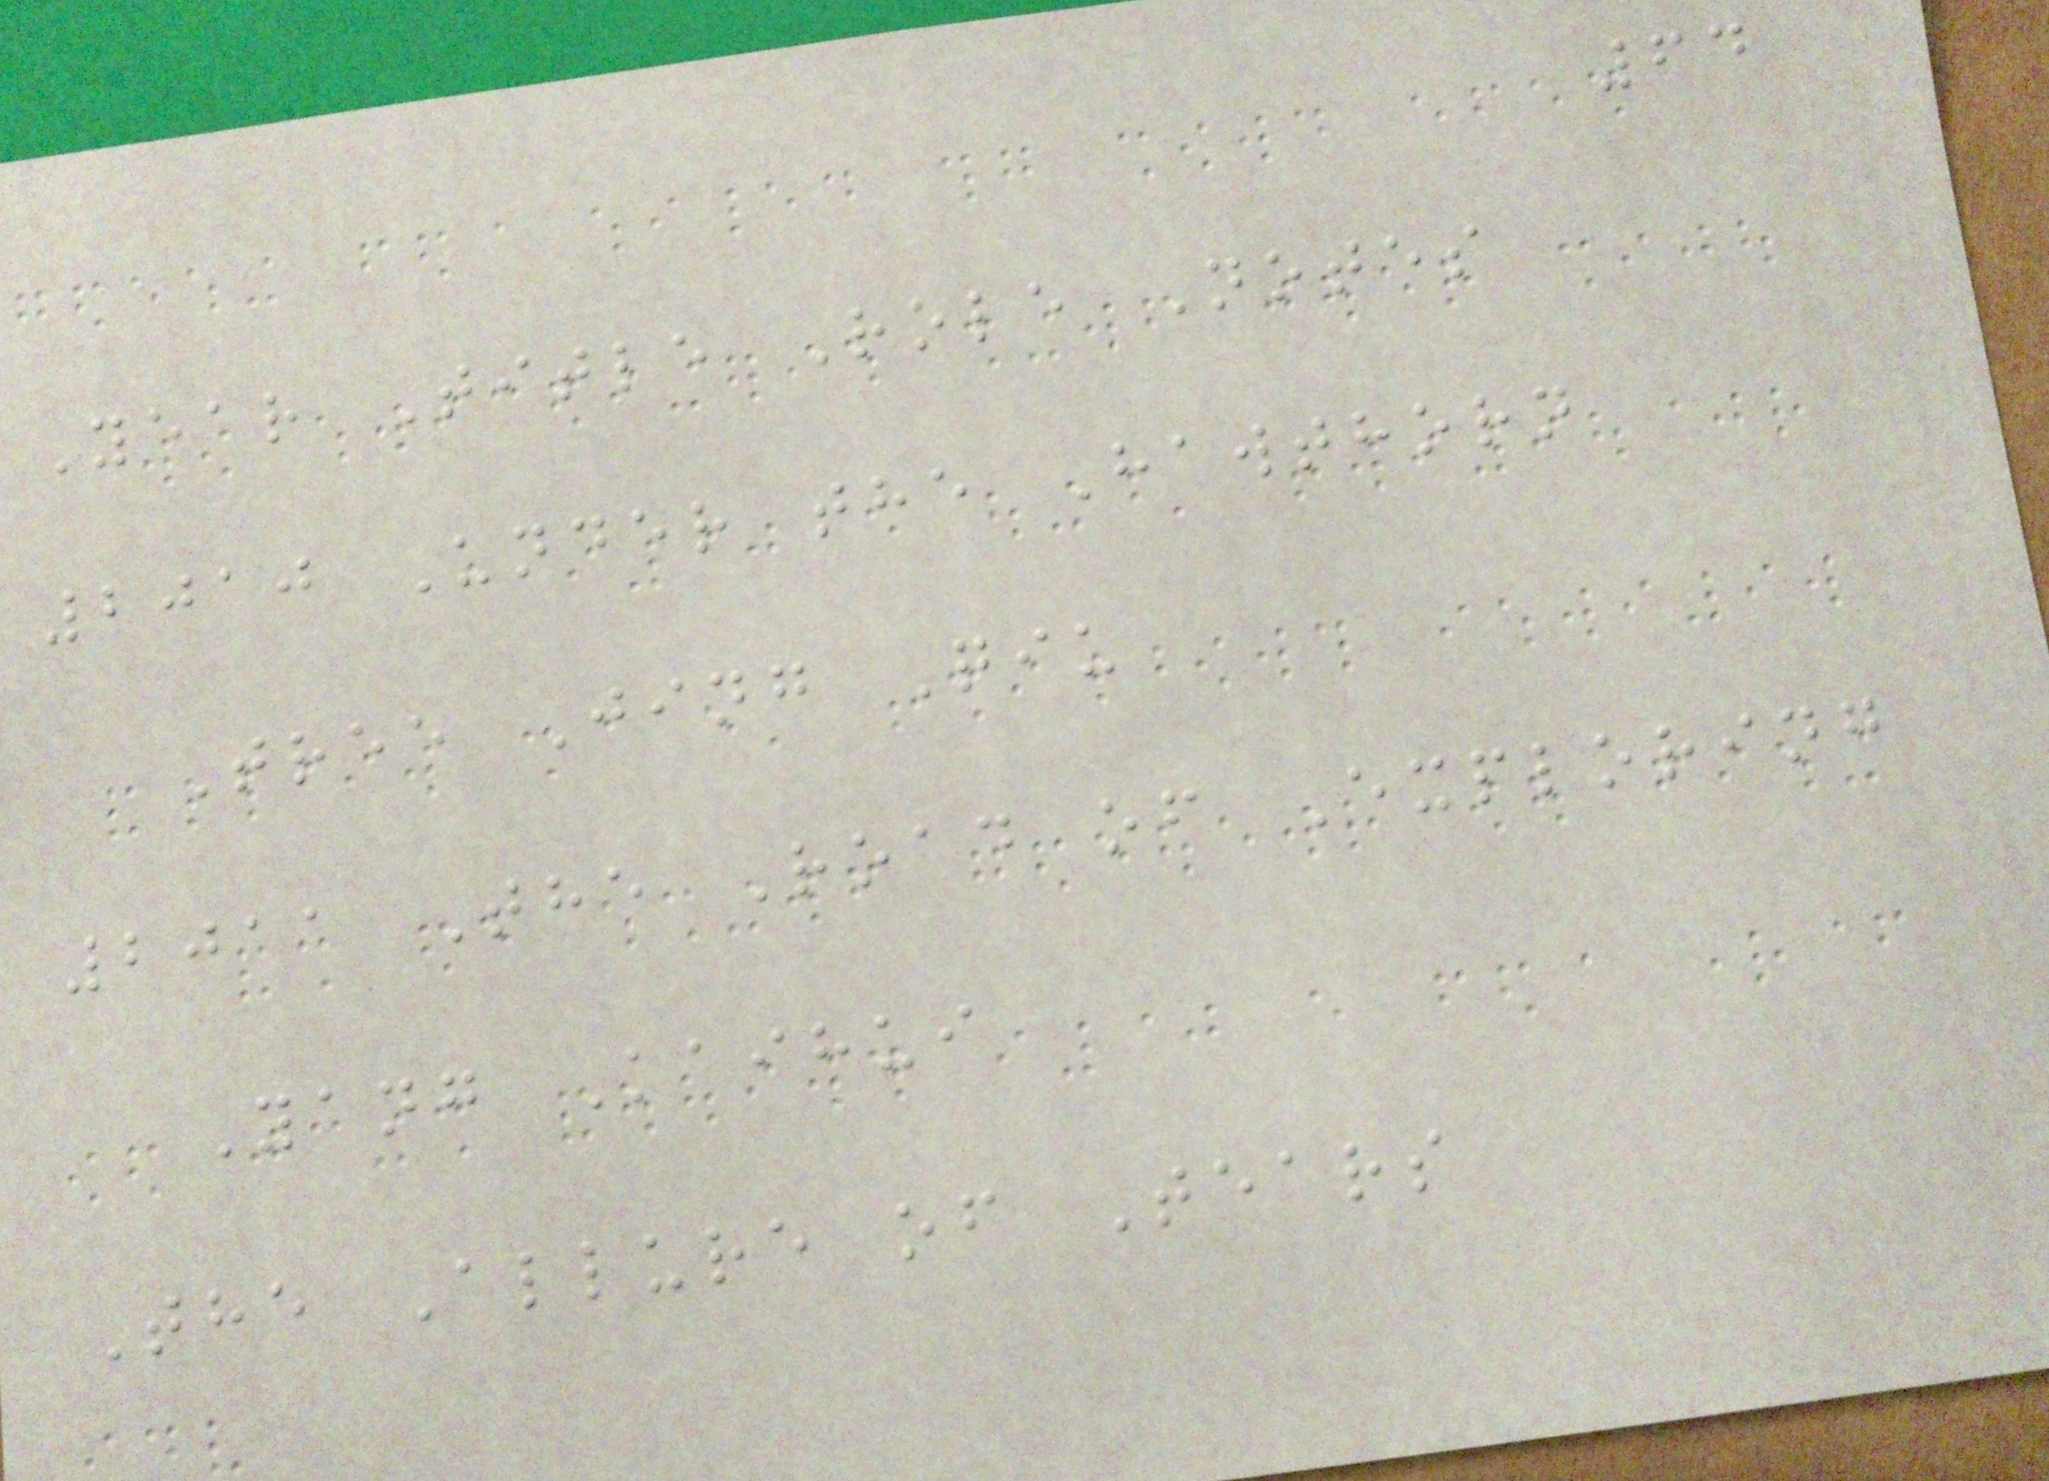64
Year Title Role Notes
2010 Under the Hawthorn
Tree Jing Qiu
2011 The Road of Exploring
Yang Kaihui
The Allure of Tears
